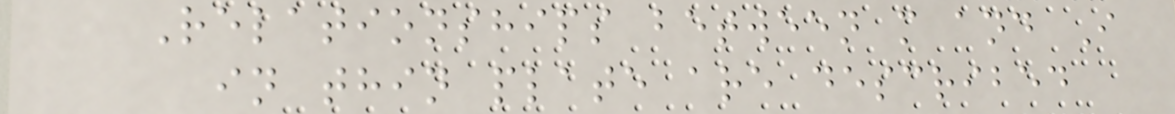Relationships between m and I
in thin plate are described
